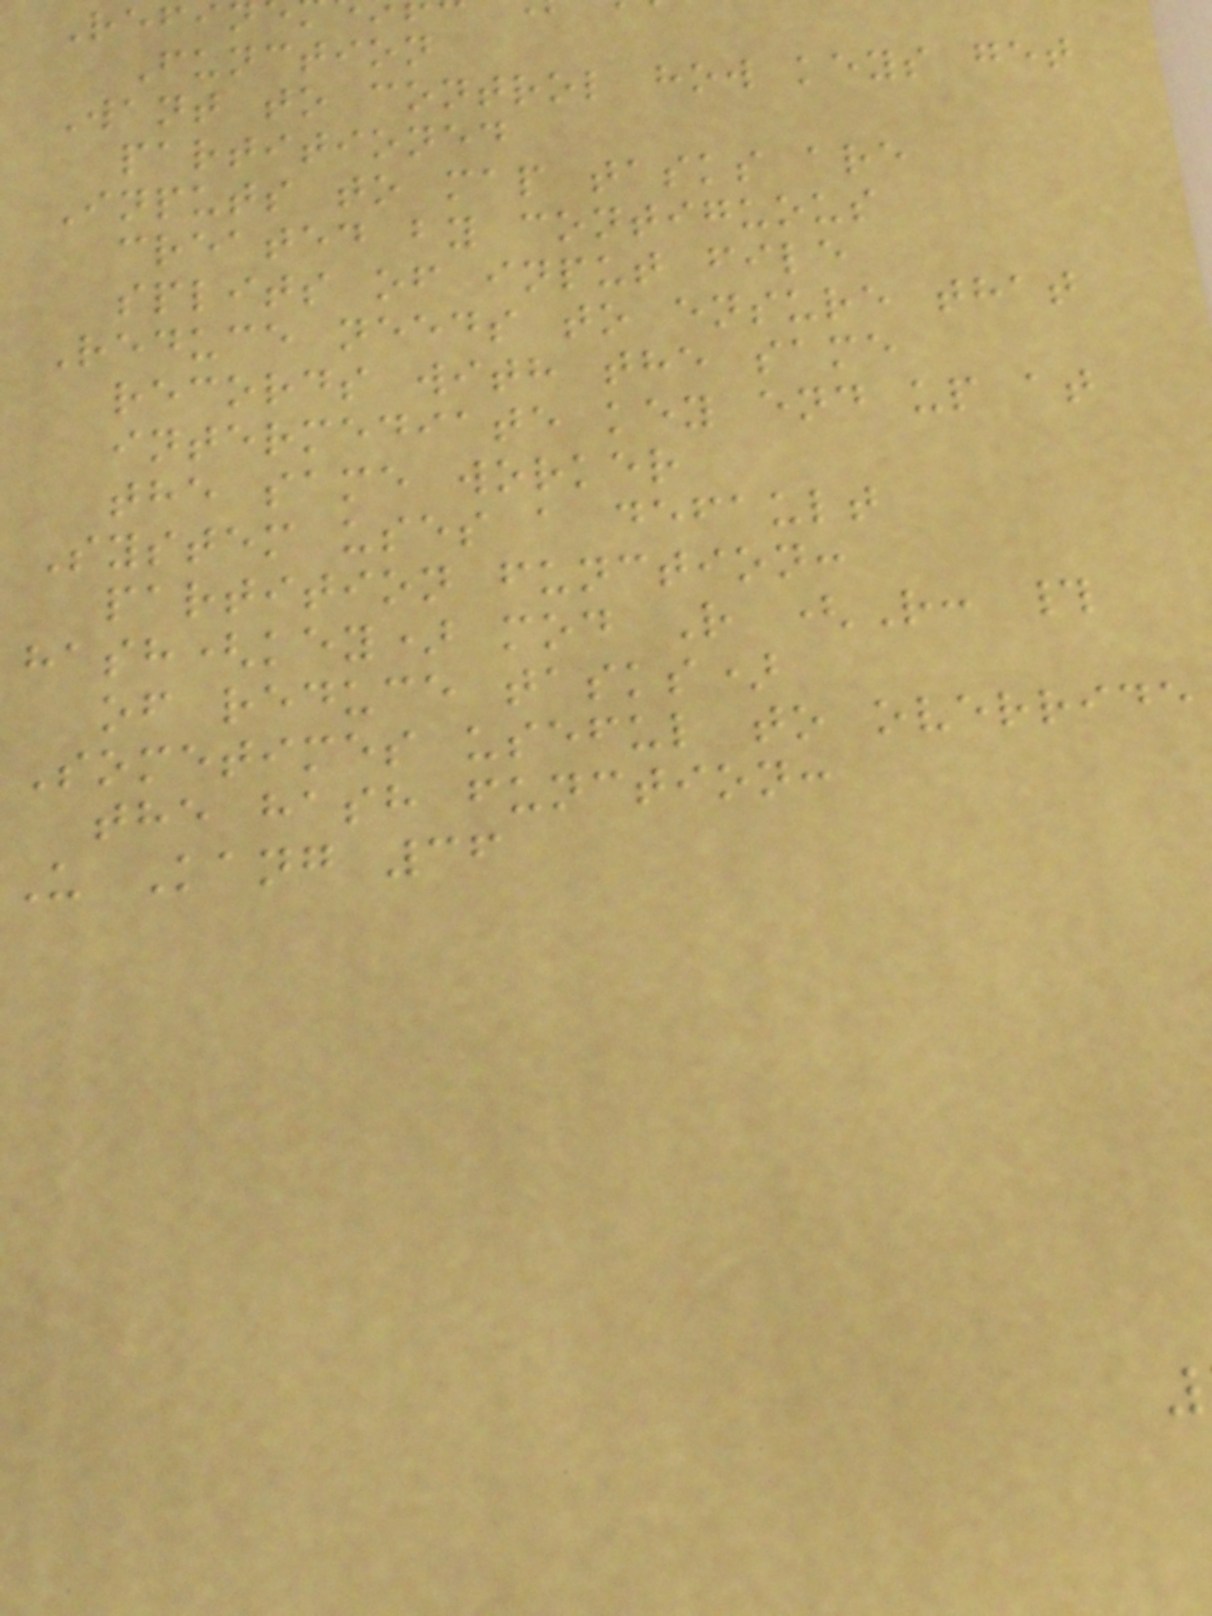Function
Want to control how keys get
partitioned
Inputs to map tasks are
created by contiguous
splits of input file
Reduce needs to ensure that
records with the same
intermediate key end up at
the same worker
System uses a default
partition function:
hash(key) mod R (R: #
of reduce tasks)
Sometimes useful to override
the hash function:
U Kang 36
